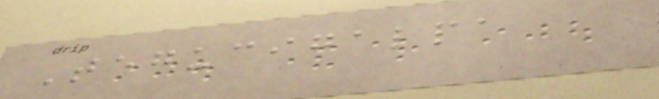Tegucigalpa
